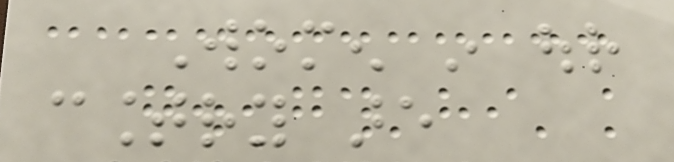Women in our
country are
